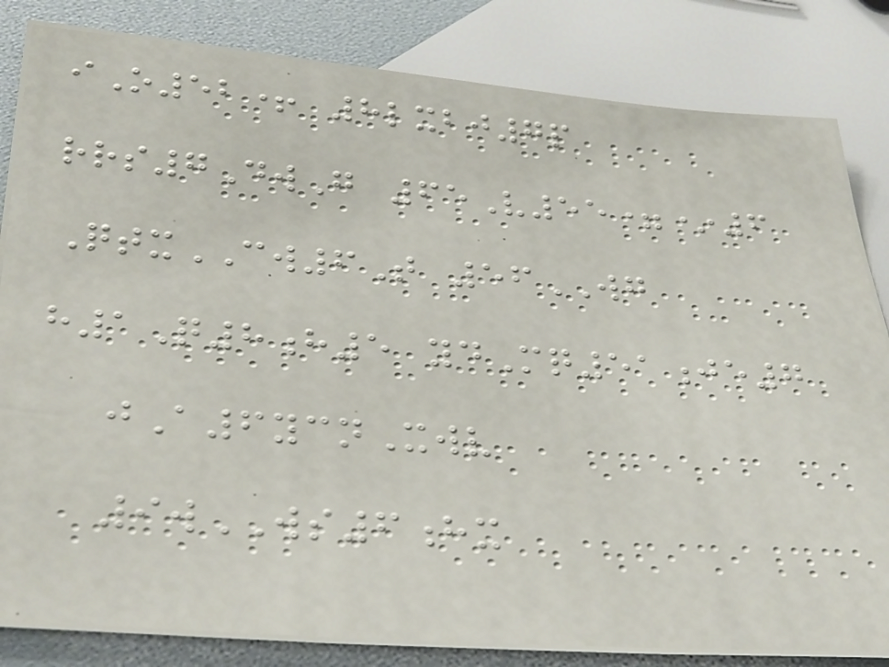iO52+ 8lxbj7p
rrs7DwG 65V55=*6
QtxCW6T 56WG
h1Q8h5 ydMq51je7
jA6ycnXwv
9wWS6hx
